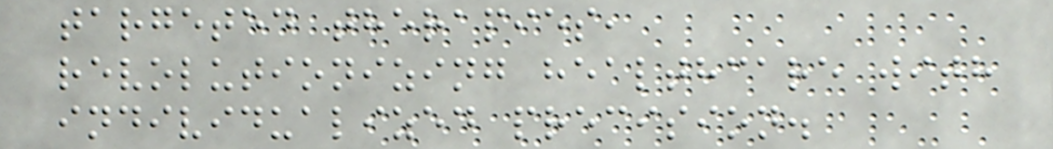targeted therapies,
revolutionizing healthcare with
individualized precision.
